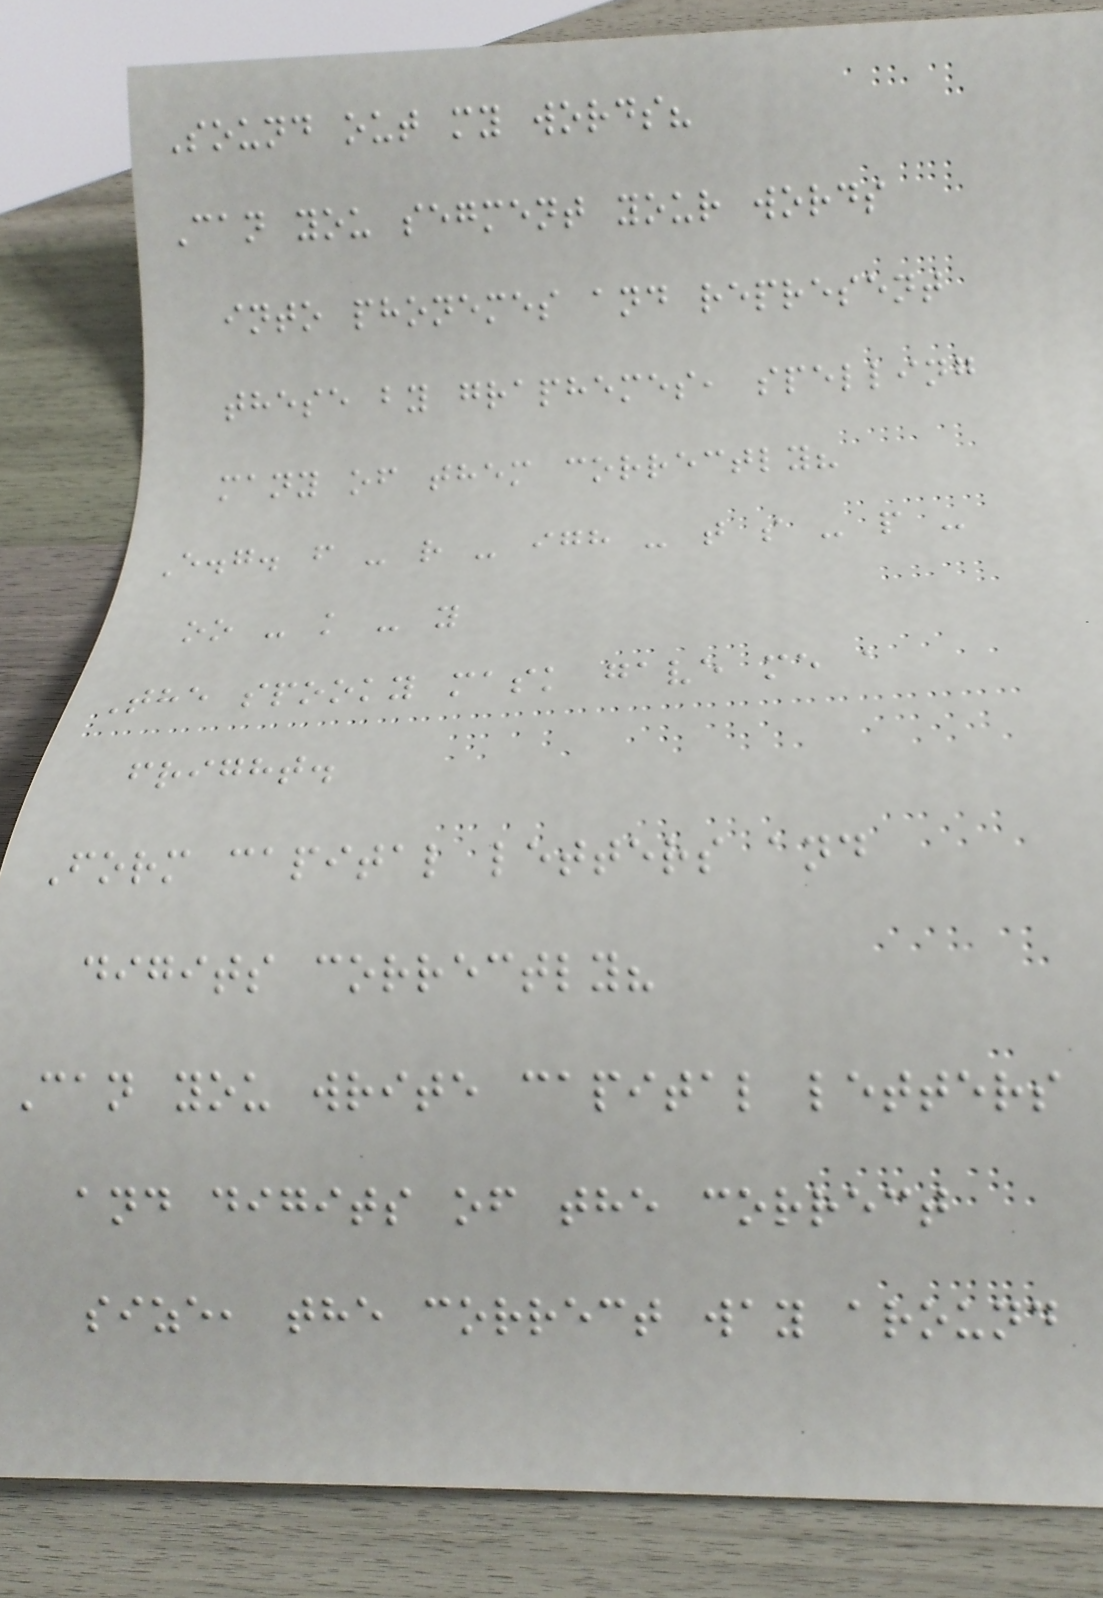Sound out my words?
Can you segment your words
into phonemes and represent
these by graphemes, spelling
many of them correctly?
E.g. f - r - igh - t s - p -
oo - k - y
The spooky mask gave me a
fright.
Form capital letters and
digits correctly?
Can you write capital letters
and digits of the correct
size, the correct way around
